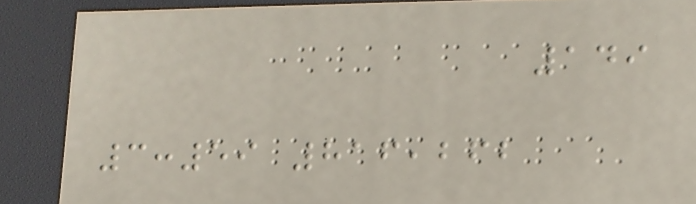149
3:59 816,262
